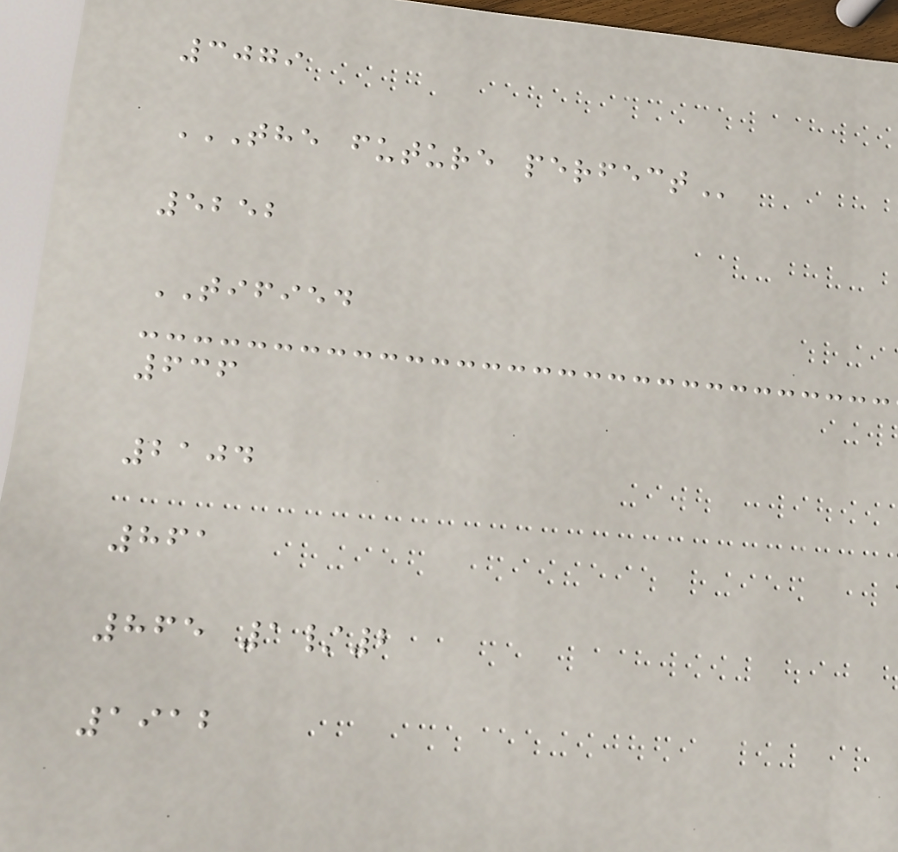3079
THE FUTURE PERFECT
5252
TIFIED
636
2104
861
865 1/2
1912
